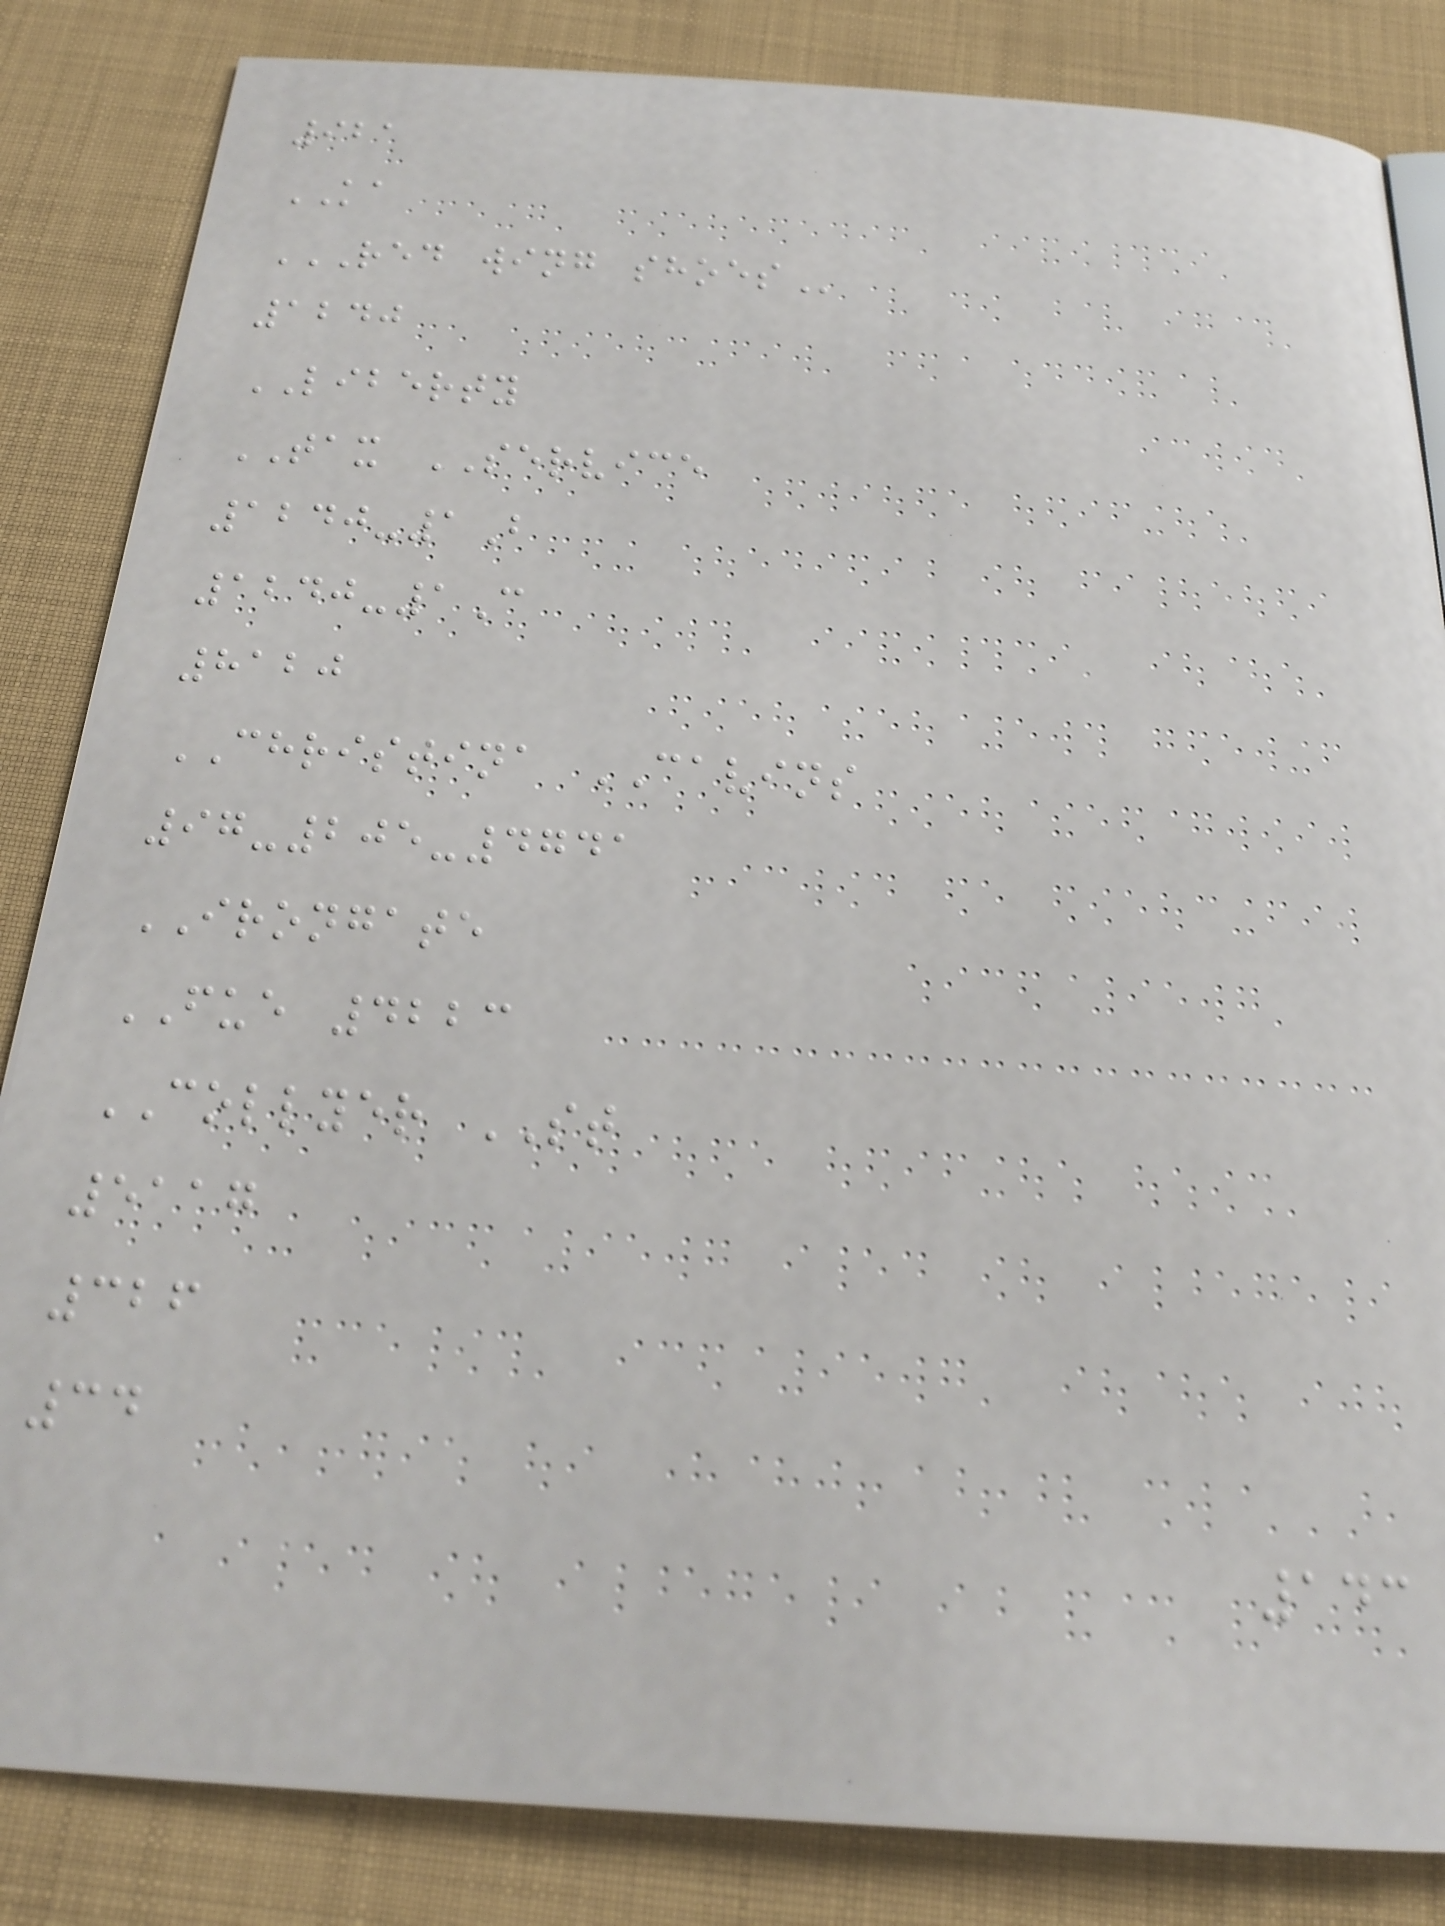921
KA
RED WING SHOES
1240
LIBERTY
TAX SERVICE
1240-1B
1240-1C
8120
CHRISTINA CAVINS
97-205-4741
IRONGATE
FUE 4223
COLLYER ST
5117
326
34
143
